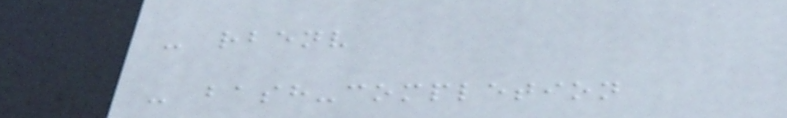- rbenv
- bash-completion
